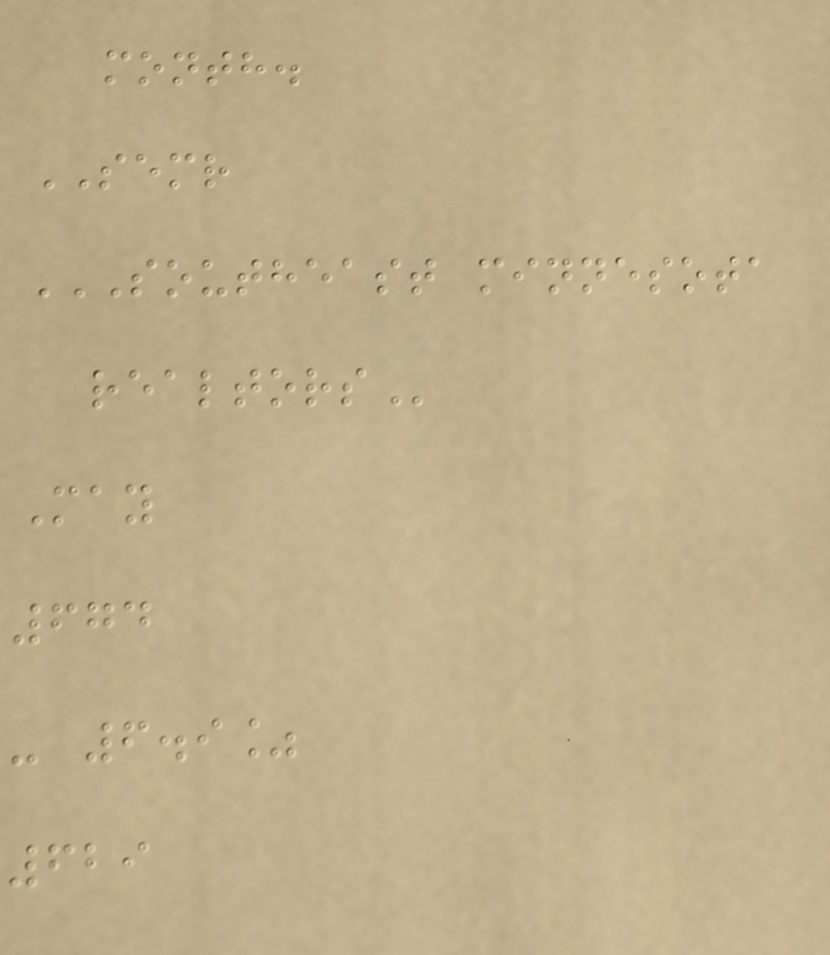month.
SEMR
SOUTHEAST MINNESOTA
REALTORS
May
674
- 6.9%
629
